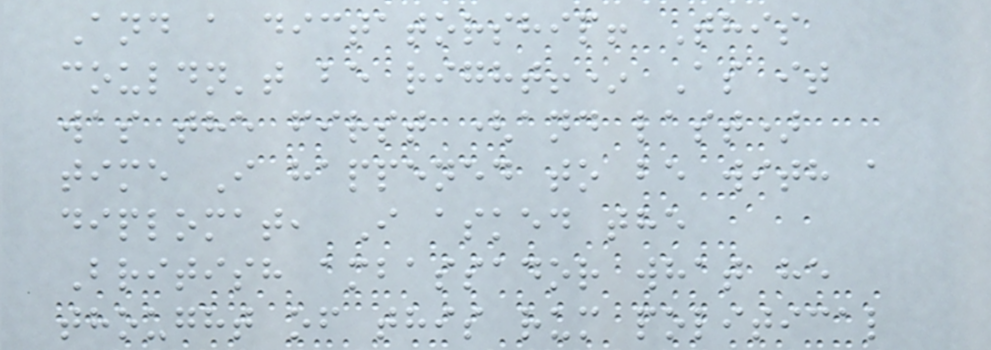And a dictatorship! This
couldn't be right!* As it
was the first (and last)
time I happened to be with a
diplomat, I asked the
British ambassador what he
thought of this rum political
